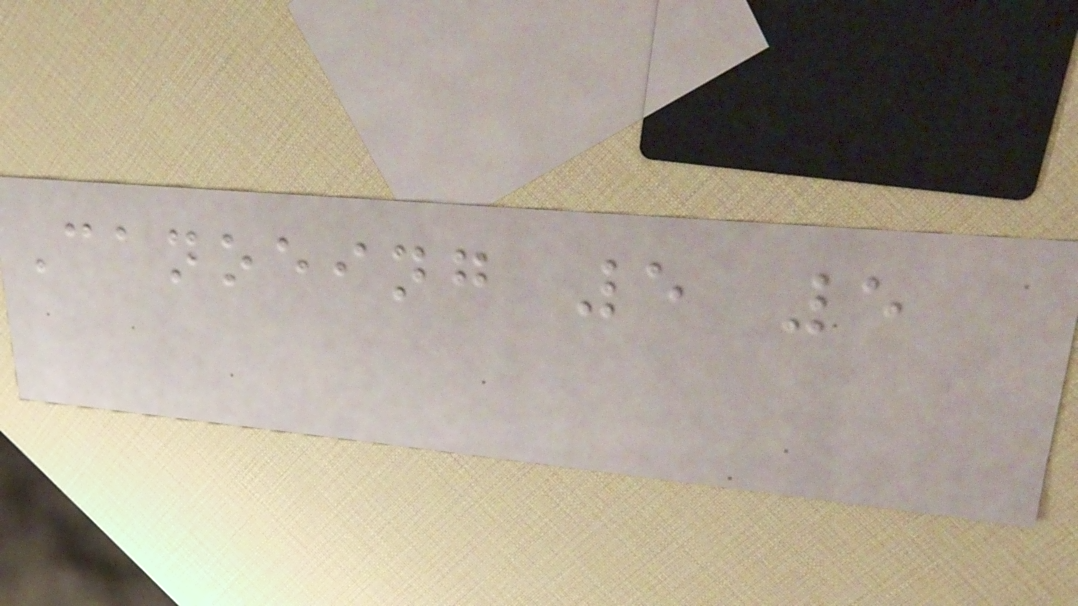Canoeing 5 5
